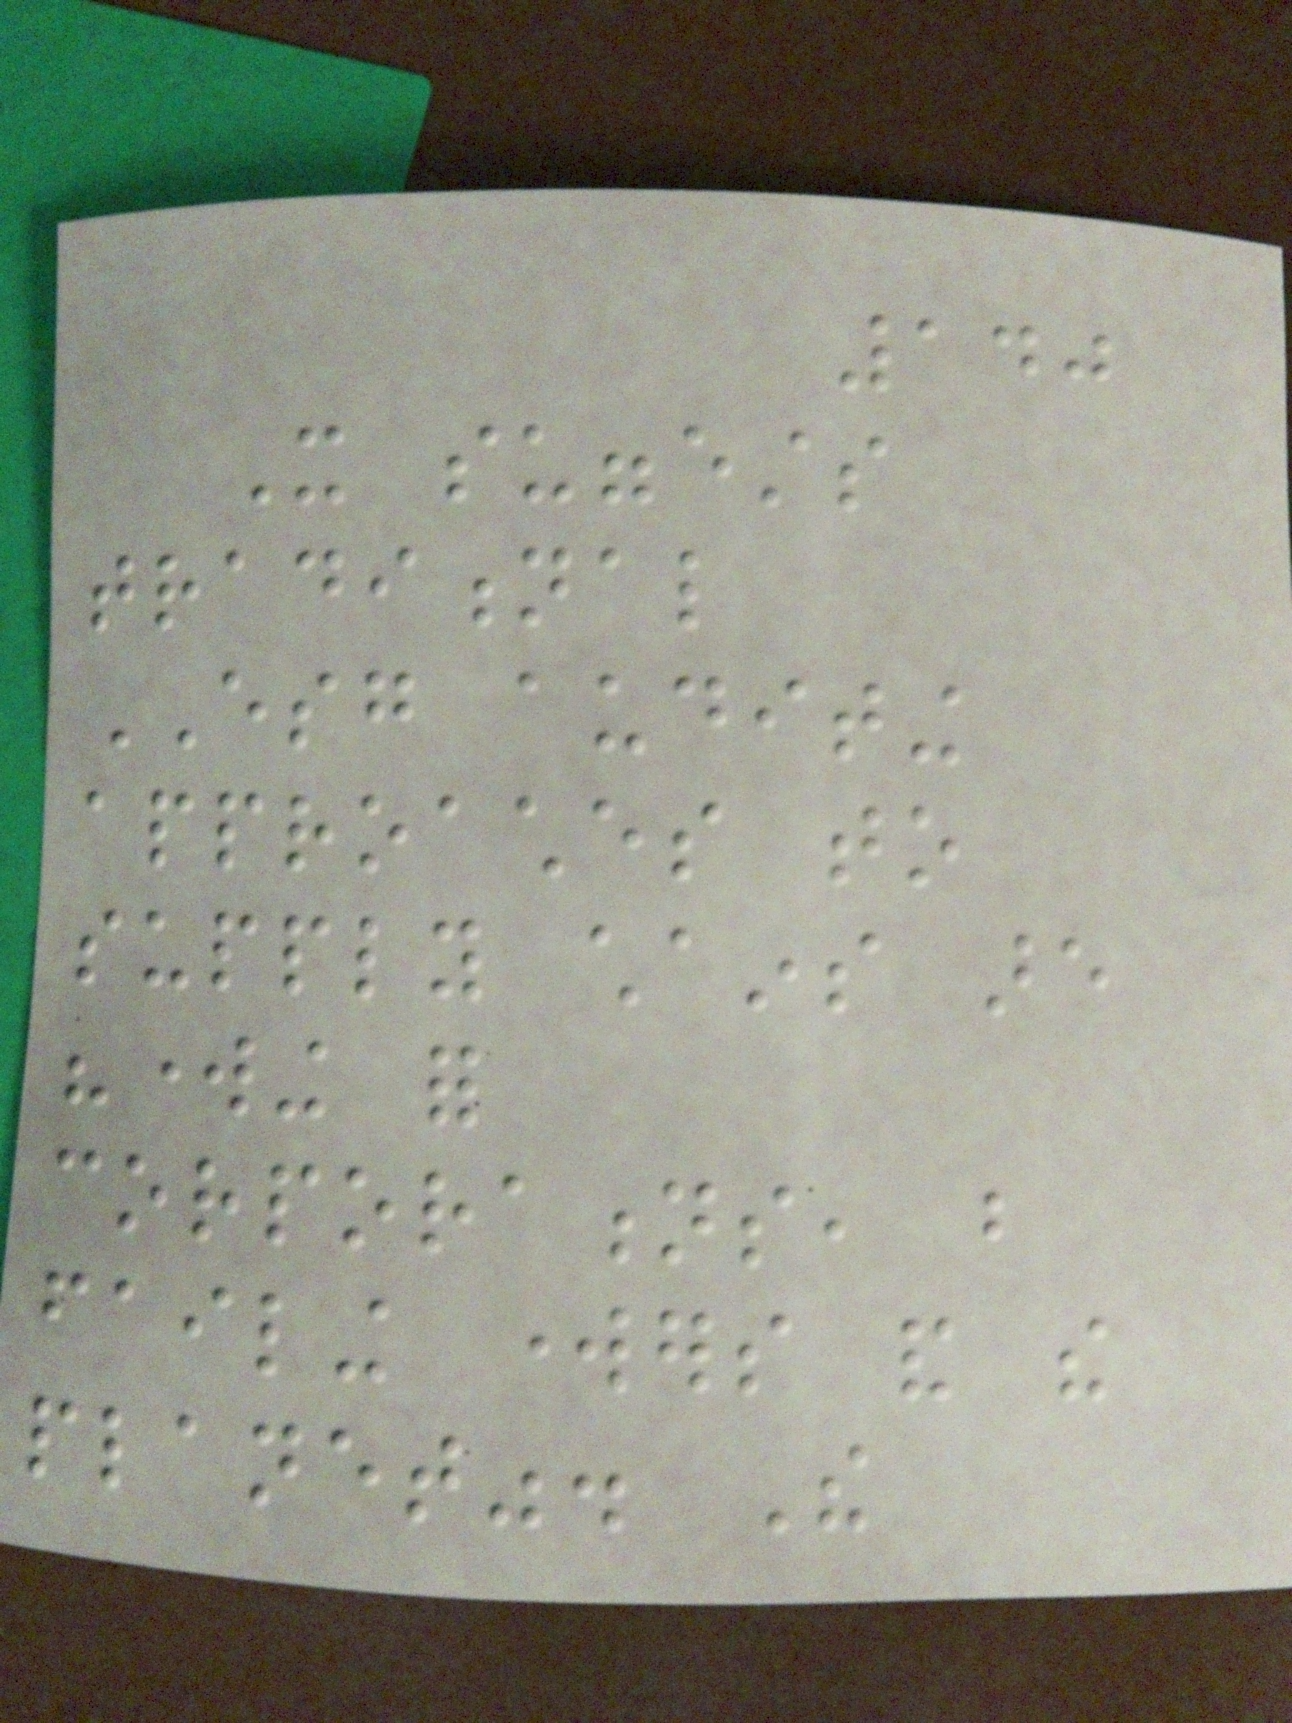140
It suggests
traditional
ESG auditing
approaches to
supply chains are
"working for
corporations, but
failing workers and the
planet". The
